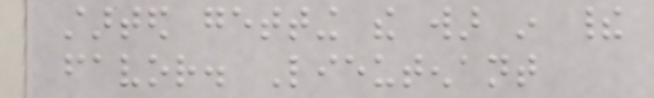started getting the war in their
favor. Lieutenant
